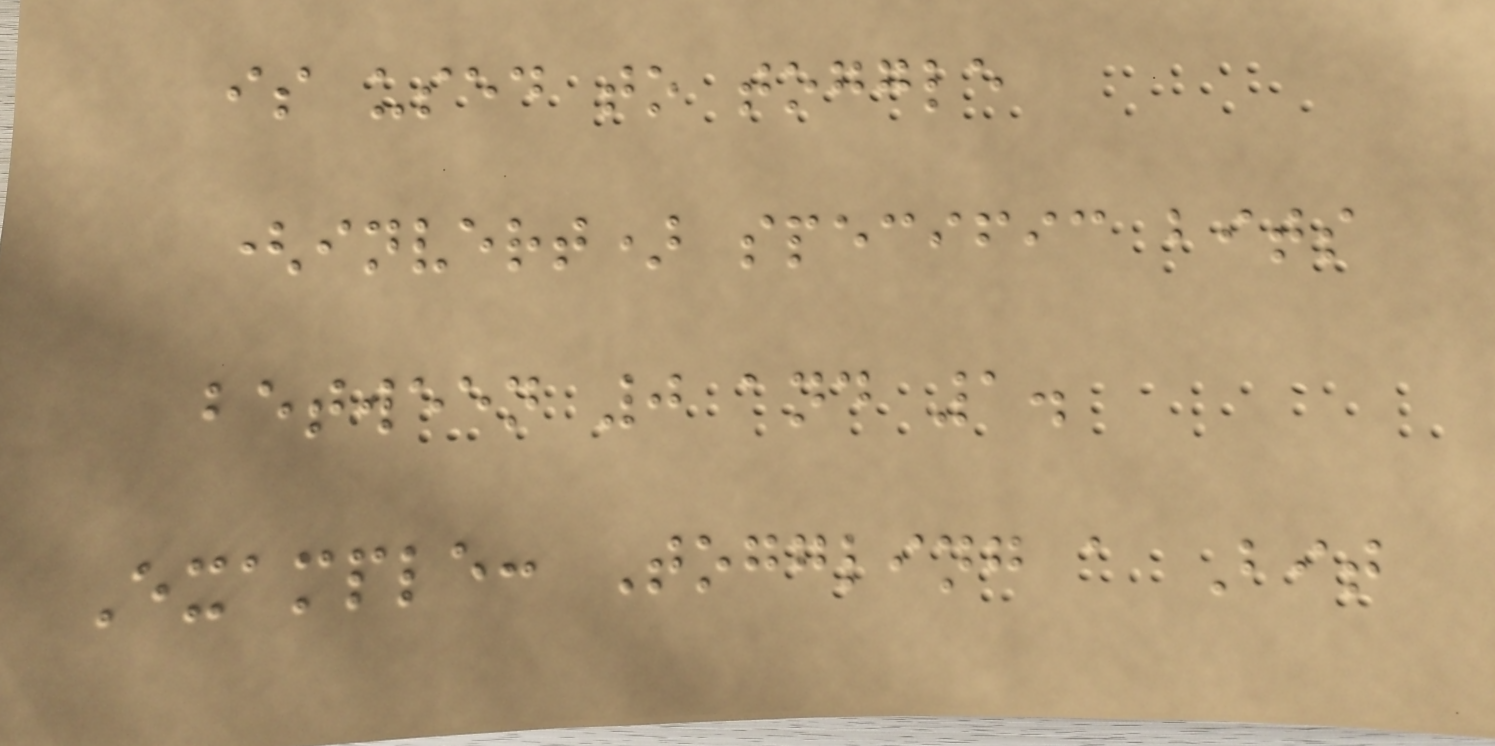is used to toggle
(invert) specific bits
between 0 and 1.
Example: Toggling a Bit
